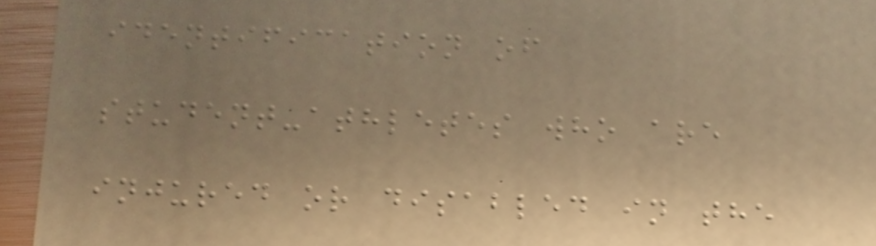identification of
student-athletes who are
injured or disabled in the
